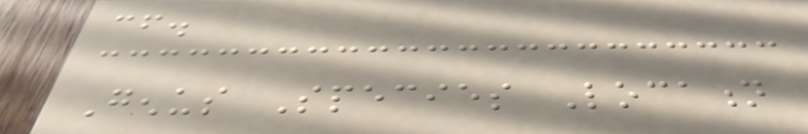cf.
Genus Species Location
